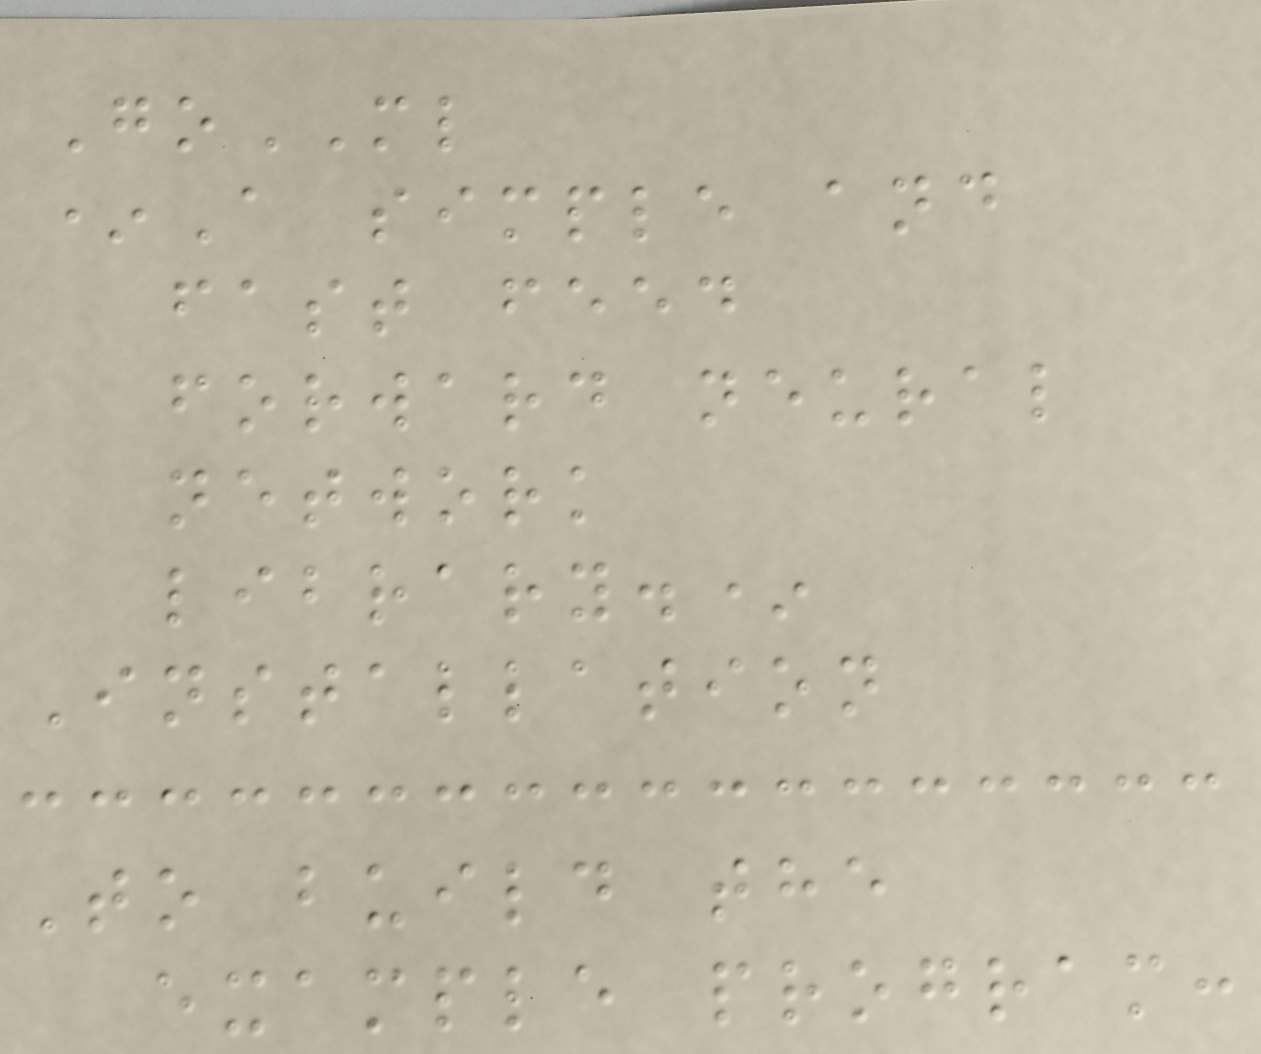GoML
*A simple and
fast feed
forward neural
network
library.*
Installation
To build the
example program:
